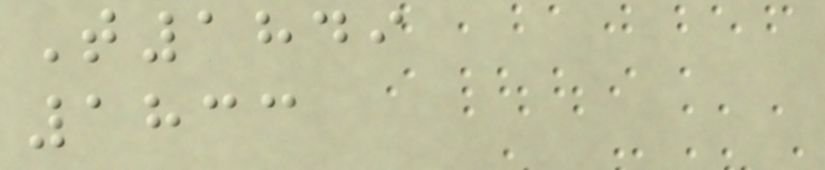T1849
1833
